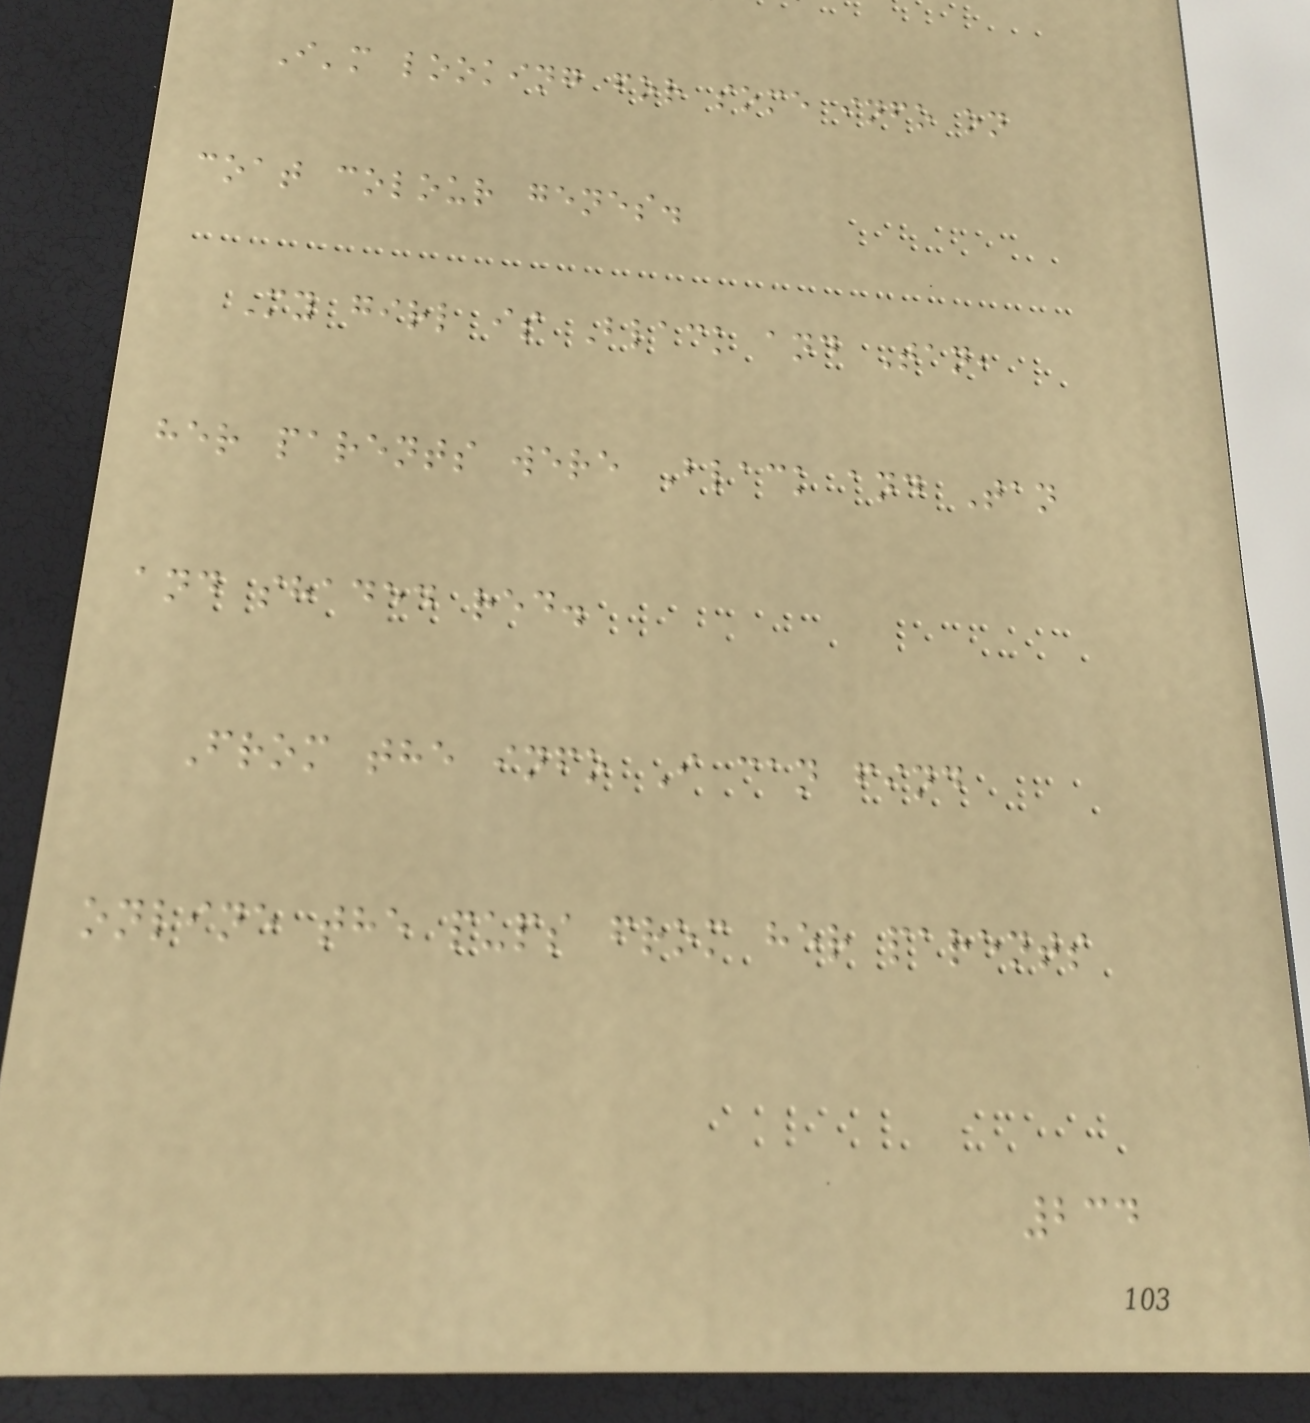I'm looking for some info on
coat colour genes.
My girl is Black and Tan,
her parents were Black and Tan
and shaded red.
From the info I can find
online the pups from her parents
234
